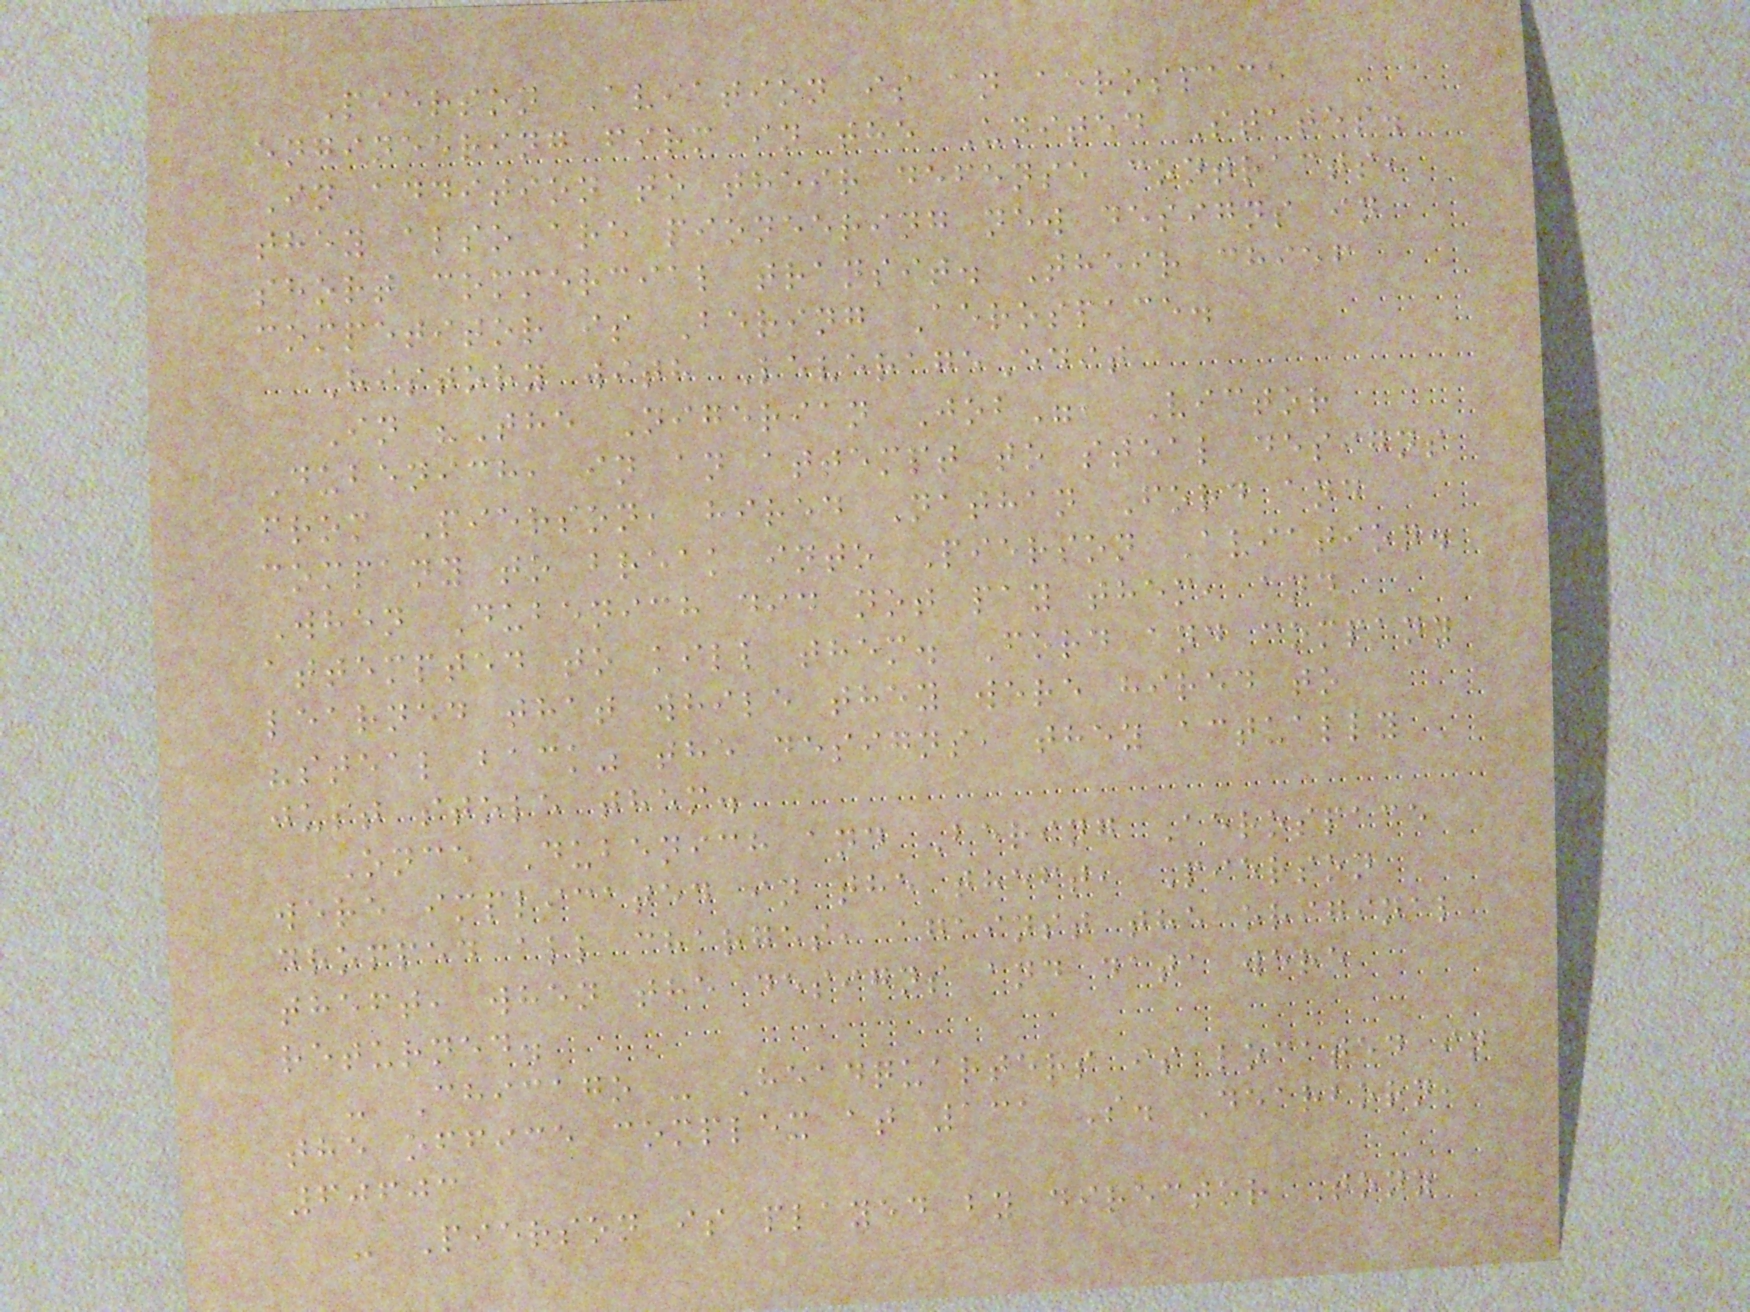Pierson Aviation is an aerospace
engineering firm in the United States.
In addition to their defense contracts,
they also are pioneering new designs in
short commercial transit. Their chief
competitor is Bering Aerospace.
History with LeverageEdit
In "The Nigerian Job", Victor
Dubenich, in an attempt to steal designs
from Pierson, hired Nathan Ford and
company to break into Pierson Aviation.
When Dubenich did not pay them, and
attempted to kill them. Ford and company
learned that while they were hired to
"steal back" the designs, they actually
just stole them.
Once Dubenich and Bering Aerospace
were implicated in the theft, Pierson
dropped all charges, against the original
theft, when the designs and data were
returned.
- Chicago - Headquarters is located in
the office complex at 131 S. Dearborn,
60603
- Pierson is played by director Tony
